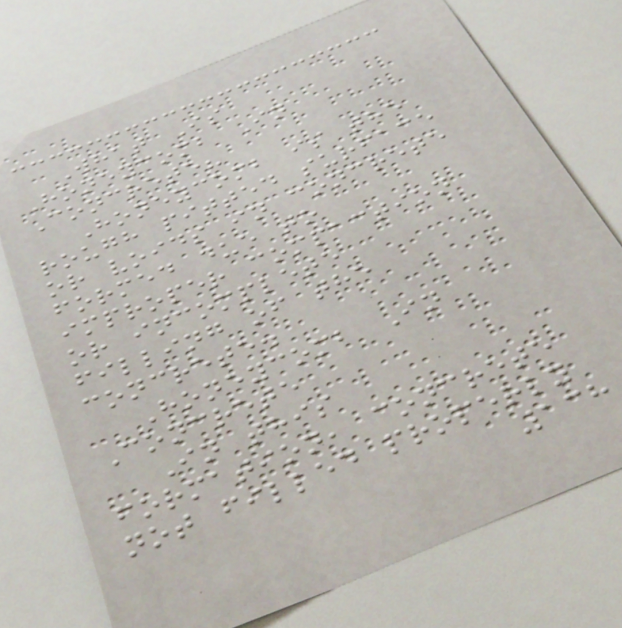What Is
Honeycomb In
Concrete?
Honeycomb is the
rough pitted surface
or voids in concrete
formed due to
improper compaction
or incomplete
filling of the
concrete.
Honeycomb In
Concrete
In this
formation, concrete
not filled properly
138
